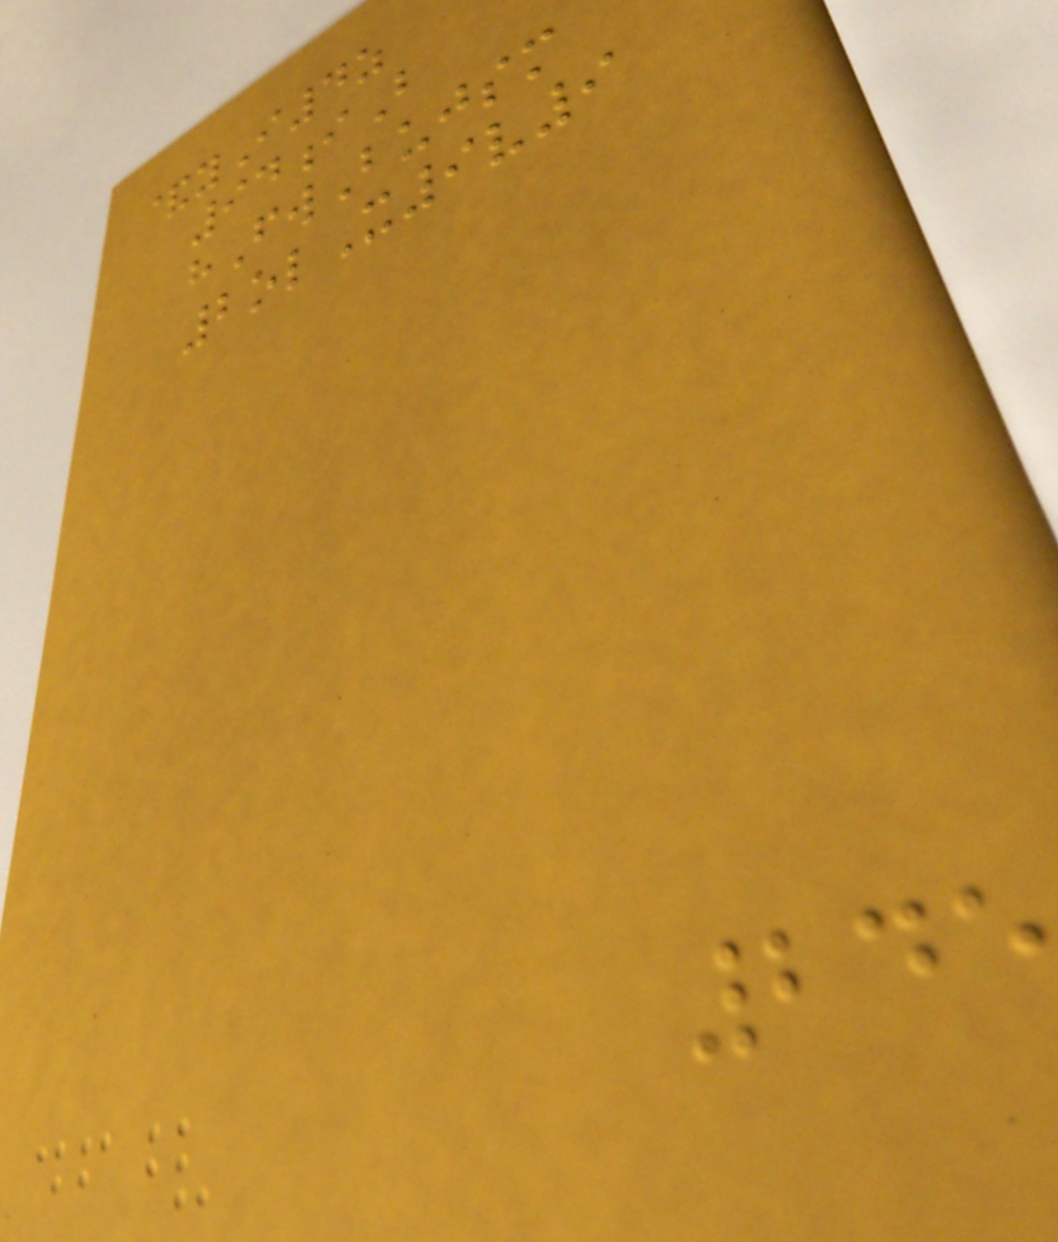&yI4z
94iB
hFwBujsm
2olX9v9
245
